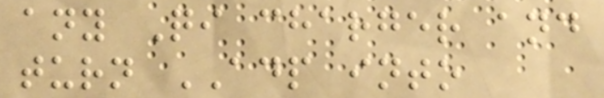any Qi charger and
turn ADP into
